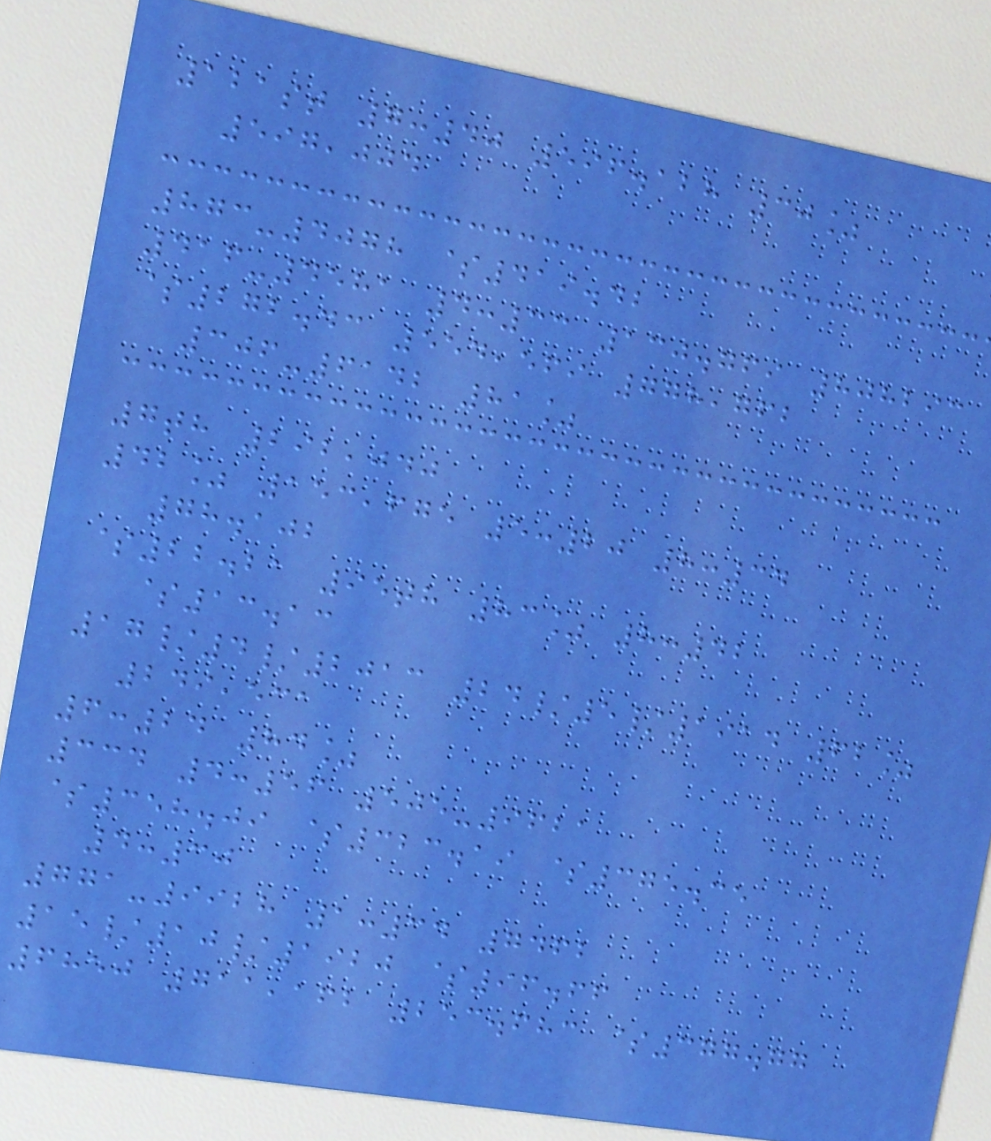121st 7:40 596.128 30%
597,004
873-4078 $419.42
416-4581 4:33 130.769 808293
$272.43 554,569 778,762
306-6142 81%
7th 292,040
42% 153,675 5:20 8:34
78.102
$22.21 95th 83% 8:42
$13.13
17/4/2013 24/5/1914 62%
249,531
6:24 84%
334 4:56 505-9621
$358.09 $323.19 $375.35
4:30
771-9928 1:34 7462
15/10/1920 $96.66
6850 711,162 253.683 $377.77
